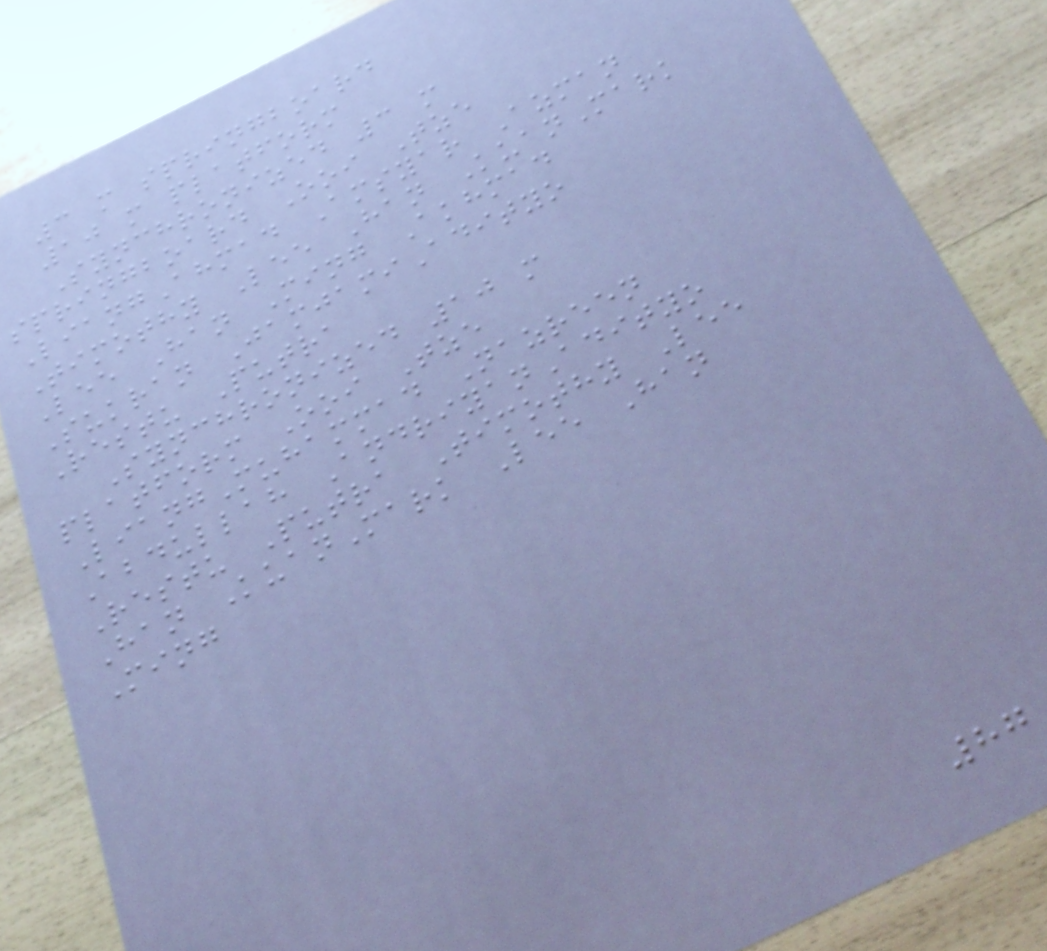3 m springboard
10 m platform
Synchronized 3 m
springboard Ooi Tze
LiangAhmad Amsyar Azman
Timothy Lee Han KuanMark
Lee Han Ming Akhmad
Sukran JamjamiAdityo
Restu Putra
Synchronized 10 m
platform Ooi Tze
LiangMuhammad Nazreen
Abdullah AndriyanAdityo
Restu Putra Timothy Lee
Han KuanMark Lee Han
Ming
87
